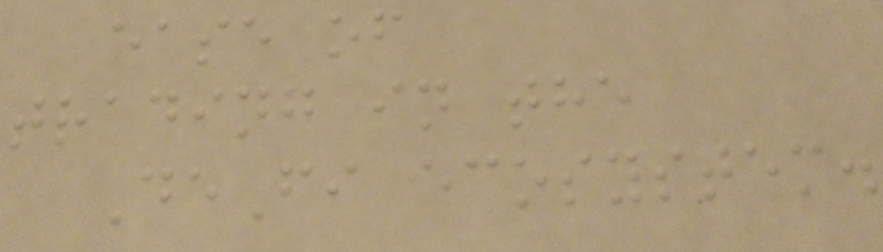ease of
trading in the
DeFi ecosystem.
